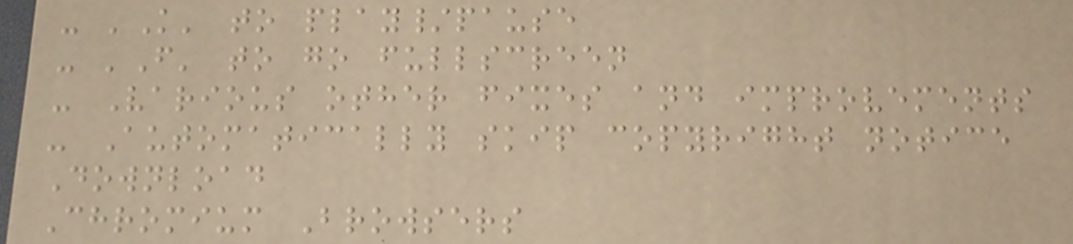- 'K' to play/pause
- 'F' to go fullscreen
- Various other fixes and improvements
- Automatically skip copyright notice
Download
Chromium Browsers
